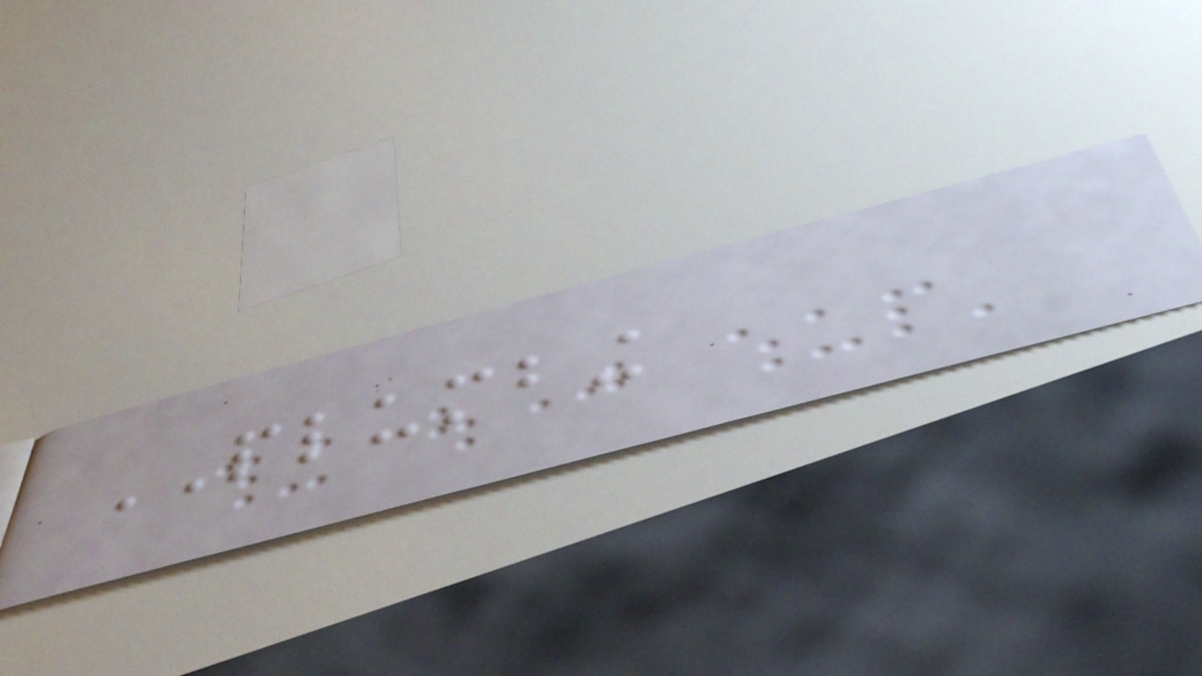PLUMBING
